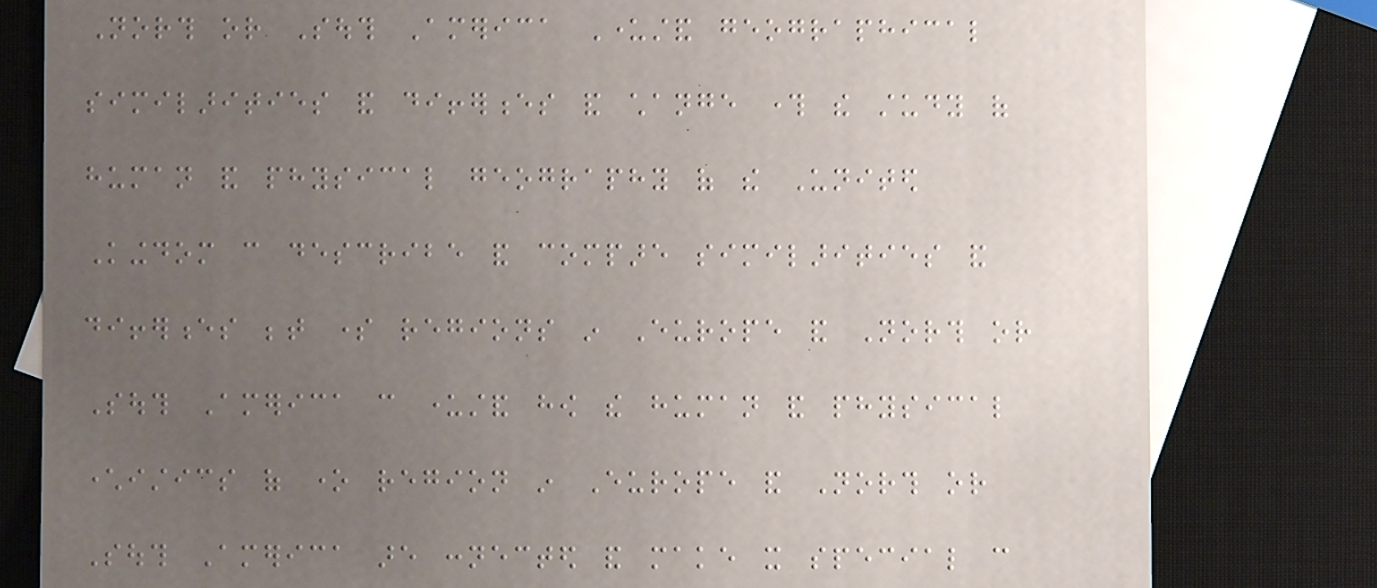North or South America Understand geographical
similarities and differences and change through the study of
human and physical geography of the United
Kingdom can describe and compare similarities and
differences between some regions in Europe and North or
South America can understand how the human and physical
characteristics of one region in Europe and North or
South America are connected and make it special can
